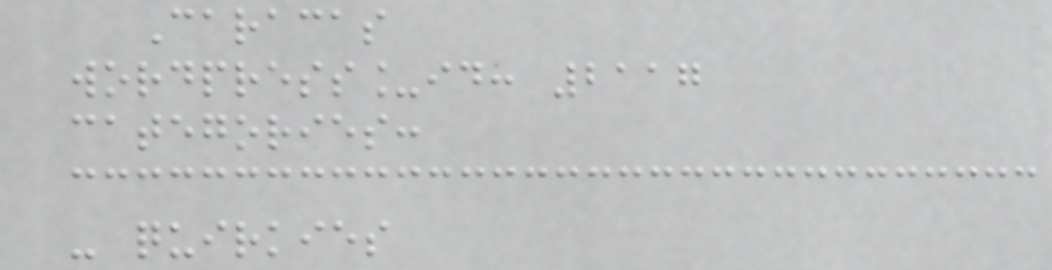Caracas
wordpress_id: 2117
categories:
- quirkies
